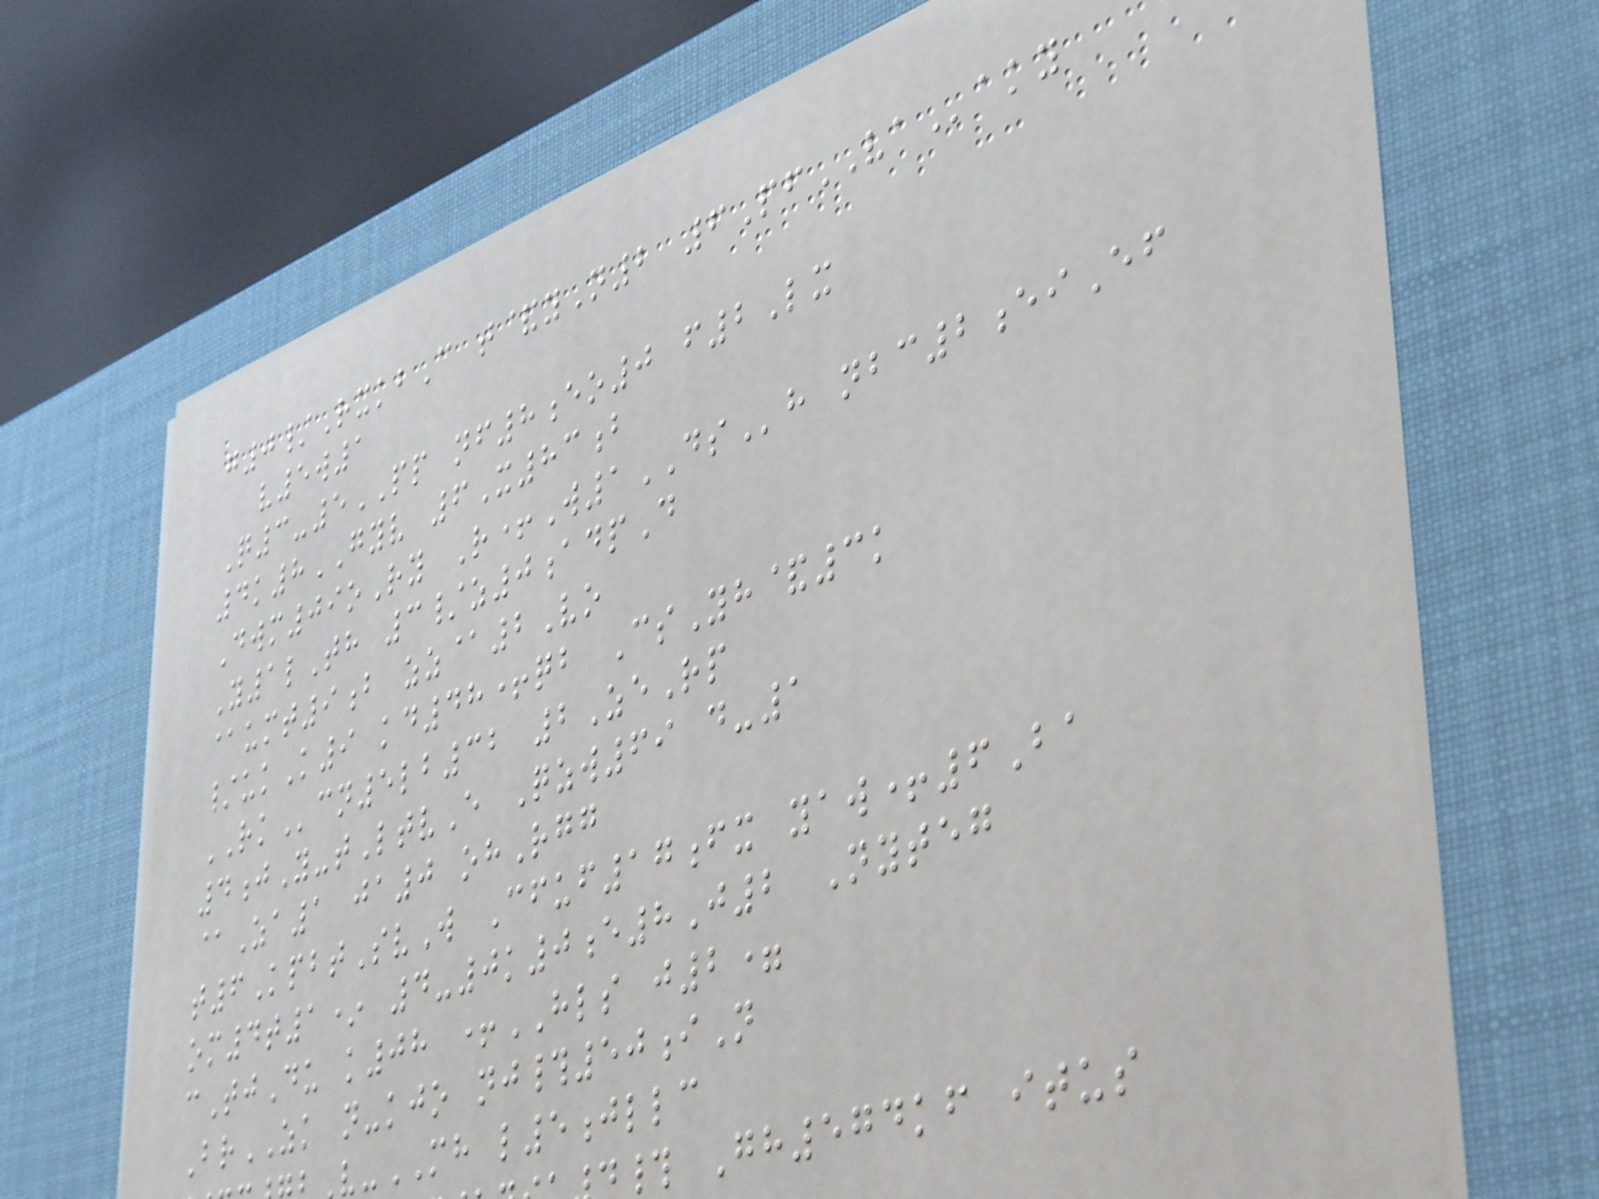g0/RxkbC t&yN2 6PfVAaky
v5w1
Q3-5PP nf8eo0 f2Lx
4k8GYV 6X83b
Dwm09oRy R+W1DSh nbc2eiEf
Y1lTh 3/z0adpD
@umt9b zz@2Vo
/ukK9 kd48+qb CsYh&3k
RKcn5lb32 2ZeRp
4jY-tLtvE Qzw69 d-1
@Za1 ja0 ohRgg
t6KpbtSvW Cfuf17fx yaw+6Ba
om4t1* 4-0k0e8J2 Nyteg
cTjDu k08 +HLS j2=
BrZK n-kjo nj#50iN
-MH l5jllc
# Gh574kf itus
